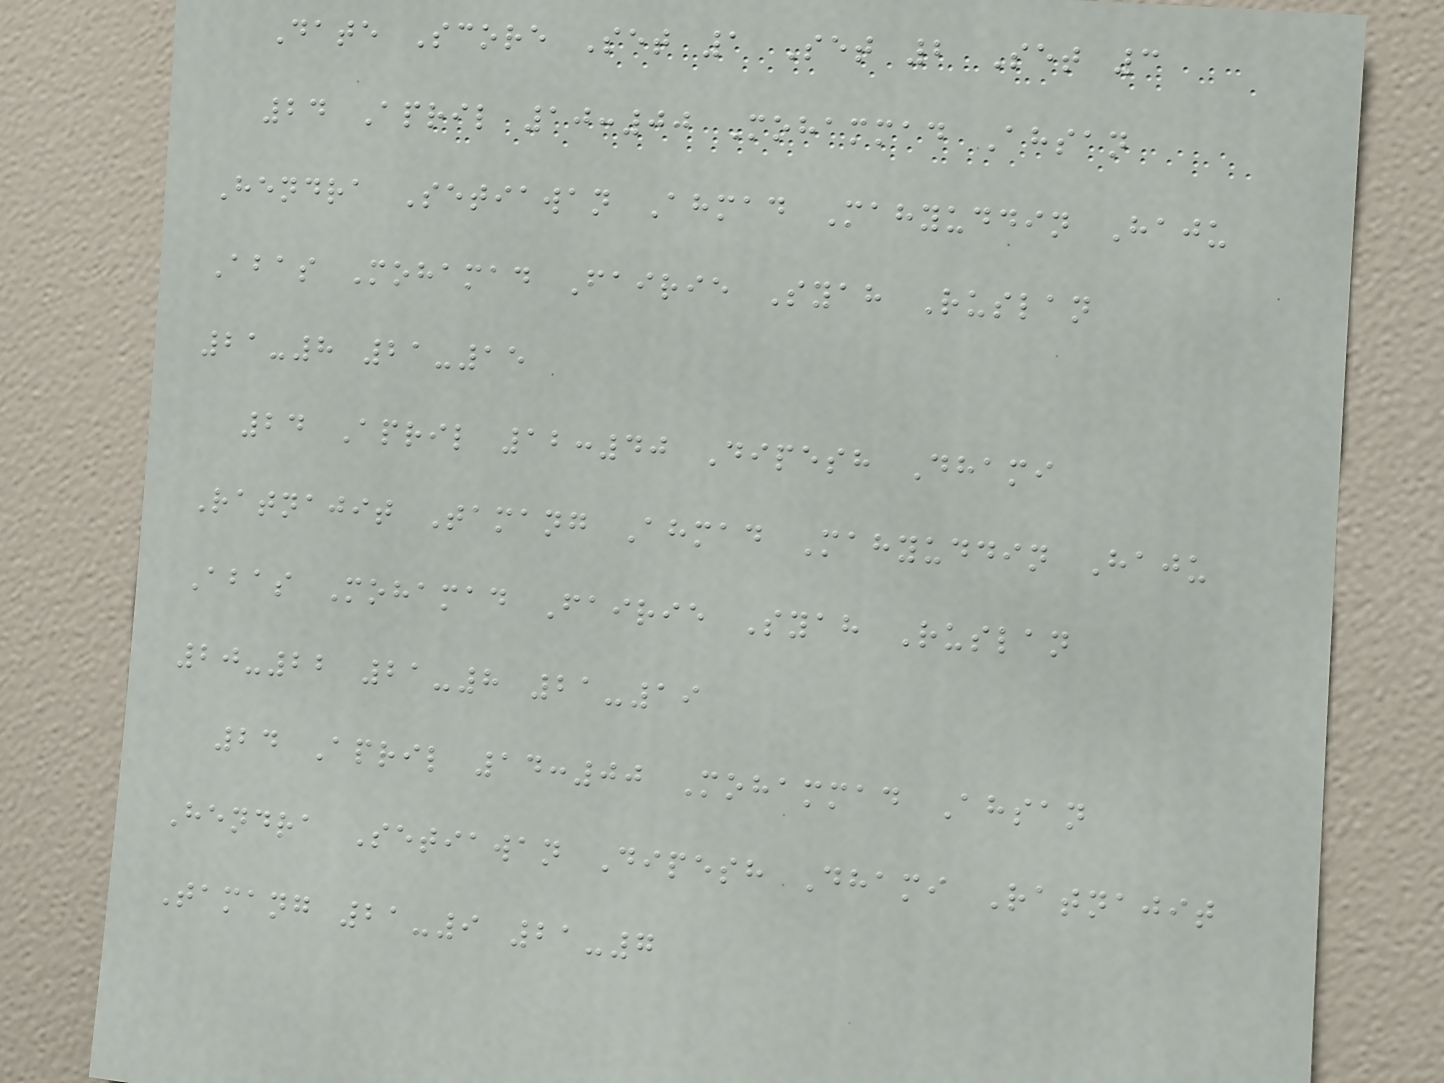Date Score Set 1 Set 2 Set 3
24 April 10:00 Mohammad Ahsan
Hendra Setiawan Ahmad Mahyuddin Haju
Abas Mohamad Fairie Syah Ruslan
21-8 21-15
24 April 12:40 Dipesh Dhami
Ratnajit Tamang Ahmad Mahyuddin Haju
Abas Mohamad Fairie Syah Ruslan
20-22 21-8 21-19
24 April 14:00 Mohammad Ahsan
Hendra Setiawan Dipesh Dhami Ratnajit
Tamang 21-9 21-7
